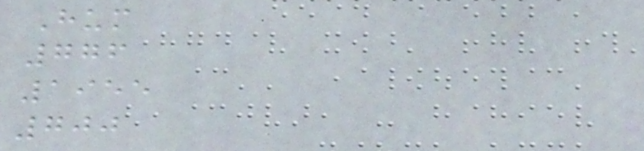Hum
776
1955
700
